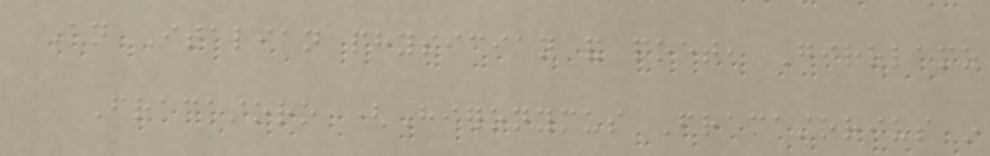An Italian physician and poet, Girolamo
Fracastoro (Hieronymus Fracastorius in
